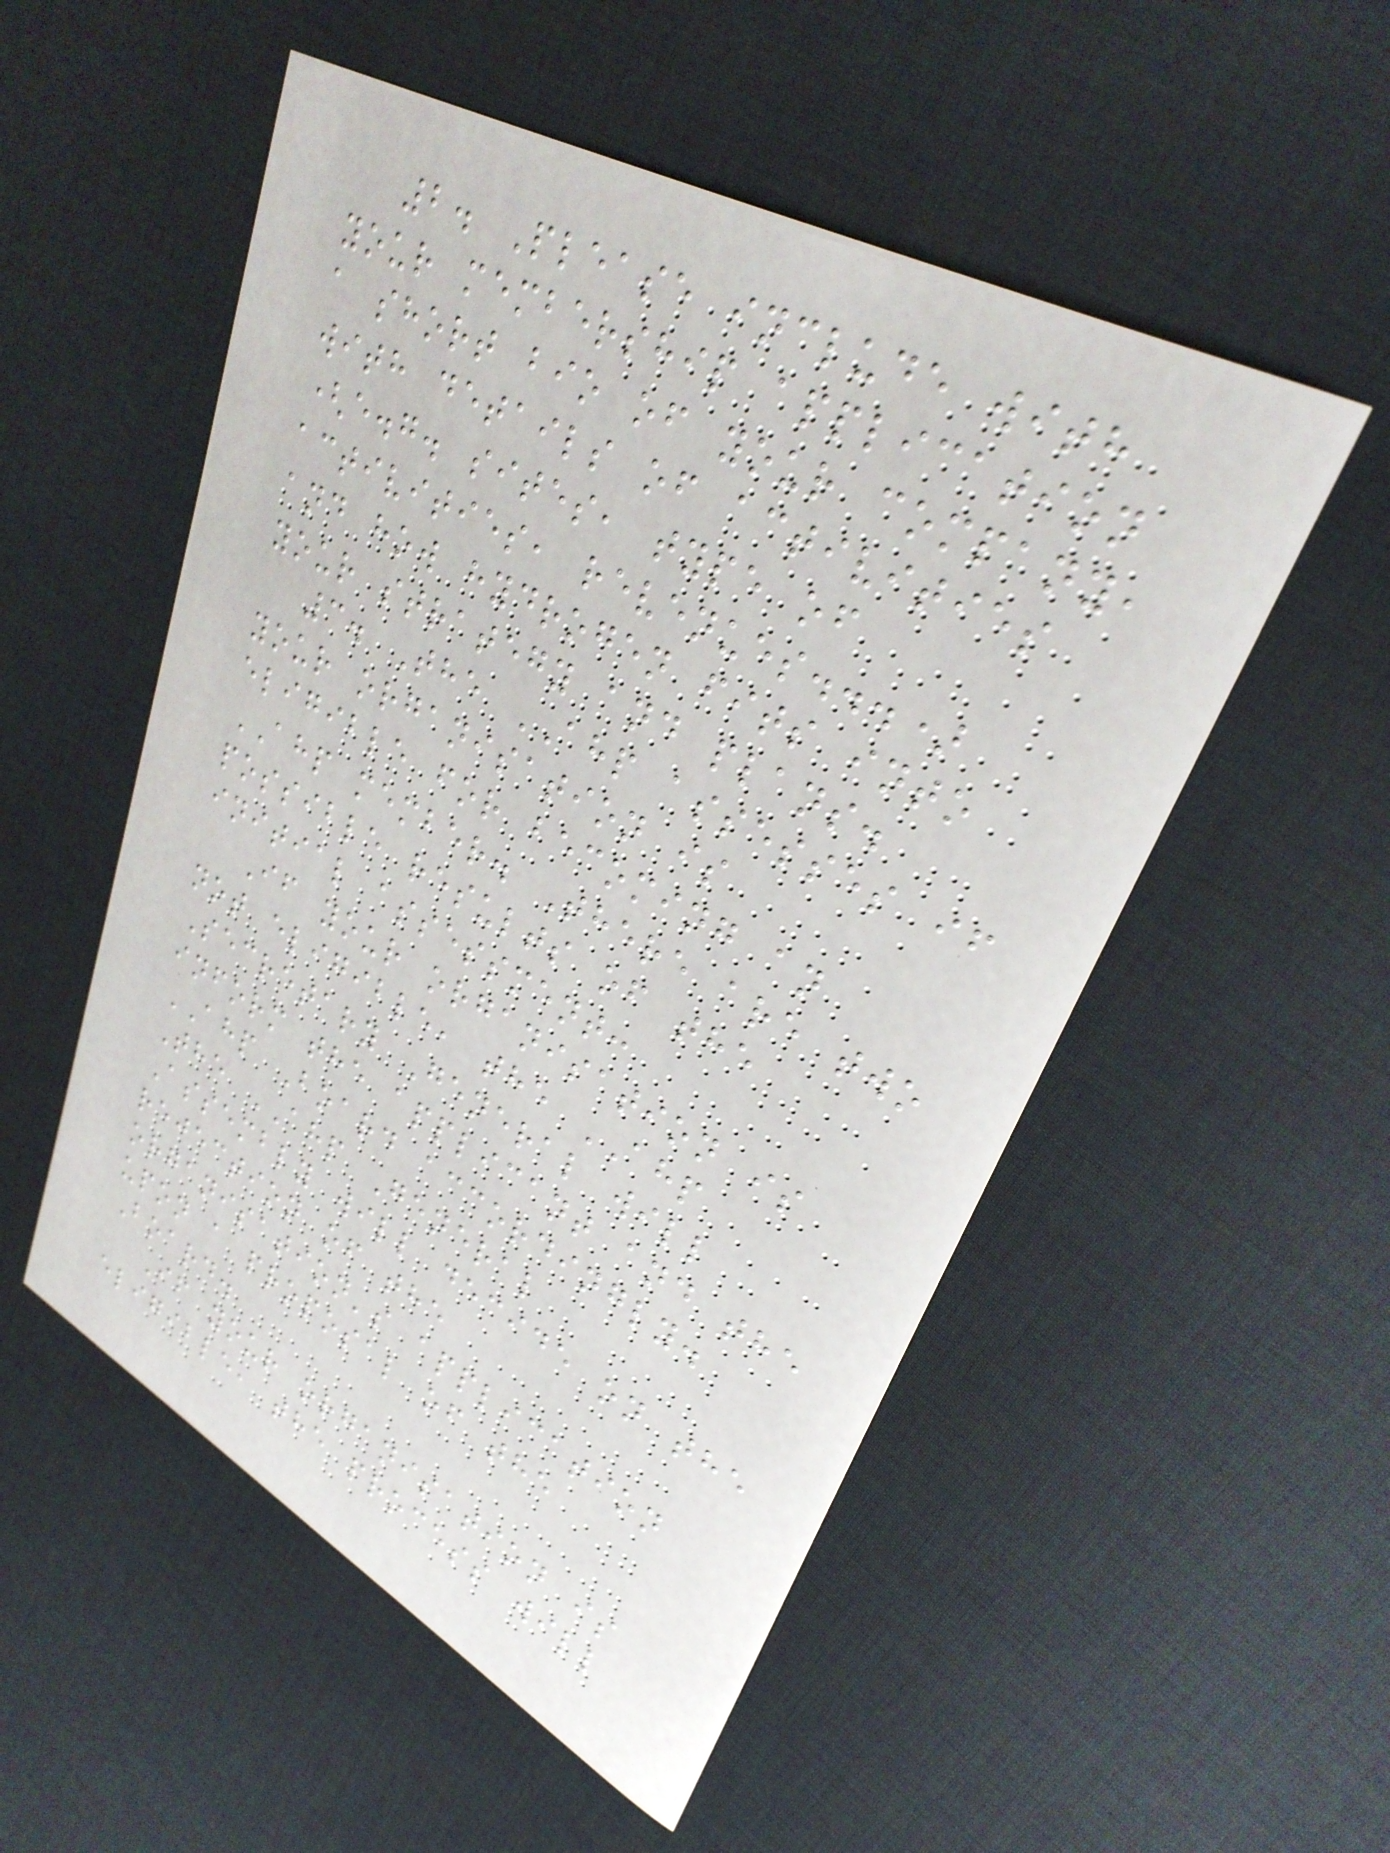2. Please include with
your membership application
a short bio of your company,
with details of activities
(e.g. sites, type of
activities, revenues...)
and how hydrogen fits into
your strategy and plans.
3. The AHP assesses if
your organisation is
eligible for becoming an
AHP member. There are two
possible results of the
initial assessment:
If your organisation is
not eligible, the AHP
Secretary General will
inform the applicant and the
AHP Board accordingly.
The AHP General
Assembly will decide on the
rejection of the
organisation's application
upon a proposal of the
Board.
If your organisation is
eligible, the process will
